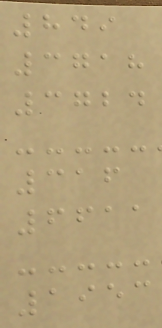849
3718
3724
316
6611
1953
